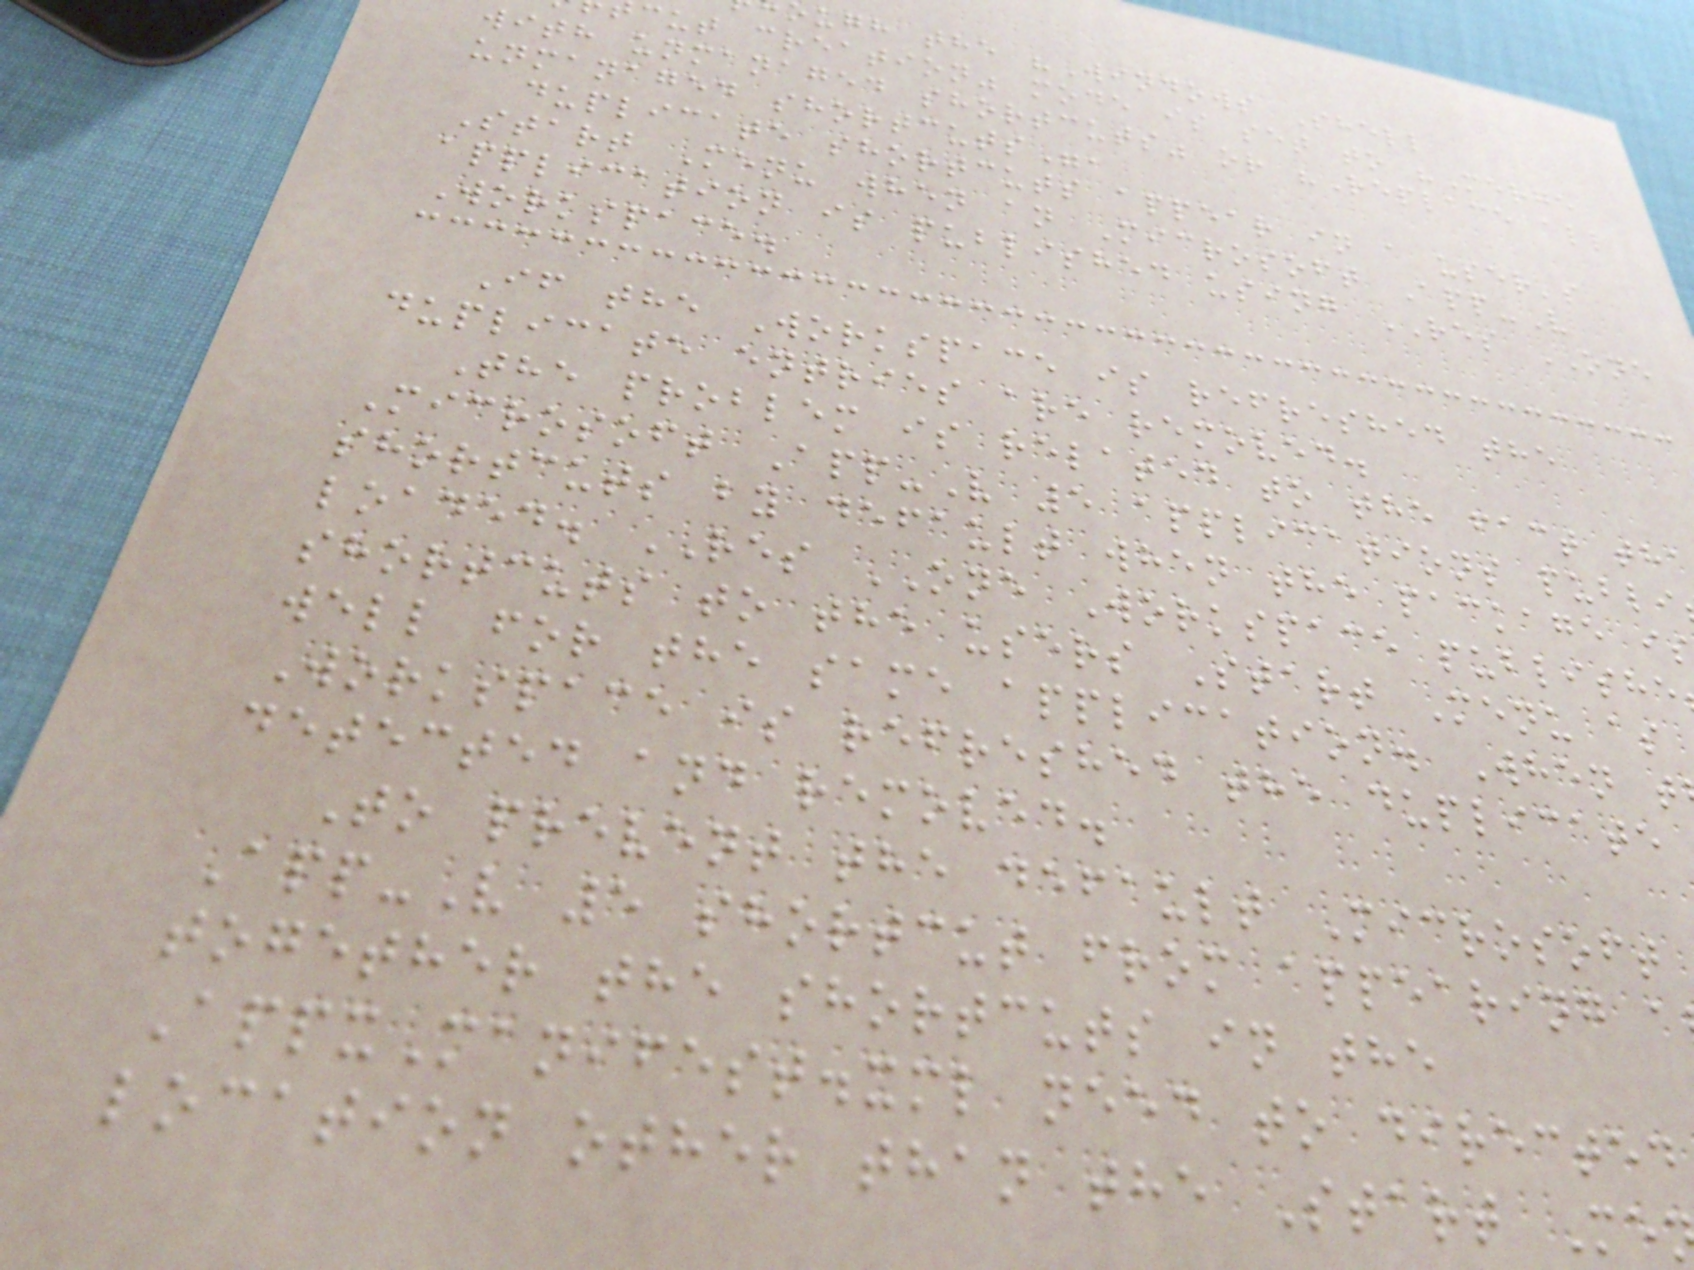ough the "Windows Shell
cut creation" mode is set to "Merge
with unmanaged shortcuts" or "Replace all
unmanaged shortcuts",
duplicate shortcuts appear in a user's
Start Menu when an Microsoft App-V
application is published using RES ONE
Workspace.
If the Workspace is refreshed the
duplicate entries are removed.
The problem is related to the fact tha
Microsoft App-V 5 applications publi
shortcuts by default when the package i
loaded. RES ONE Workspace publishe
shortcuts to the users Start Menu as
well for the same application. When t
Workspace is refreshed the duplicate
detected and removed.
To prevent the default Microsoft
App-V 5 shortcut from appearing a
together the shortcuts in the
AppxManifest.xml need to directed
location other than the Start Me
